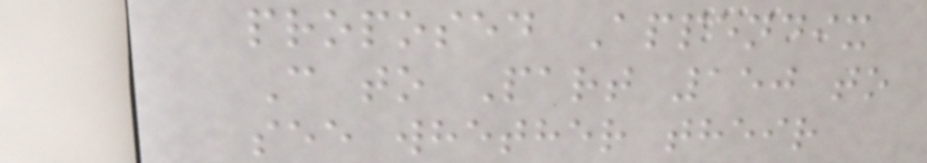proposed Appendix
C to Part 150 to
see whether their
